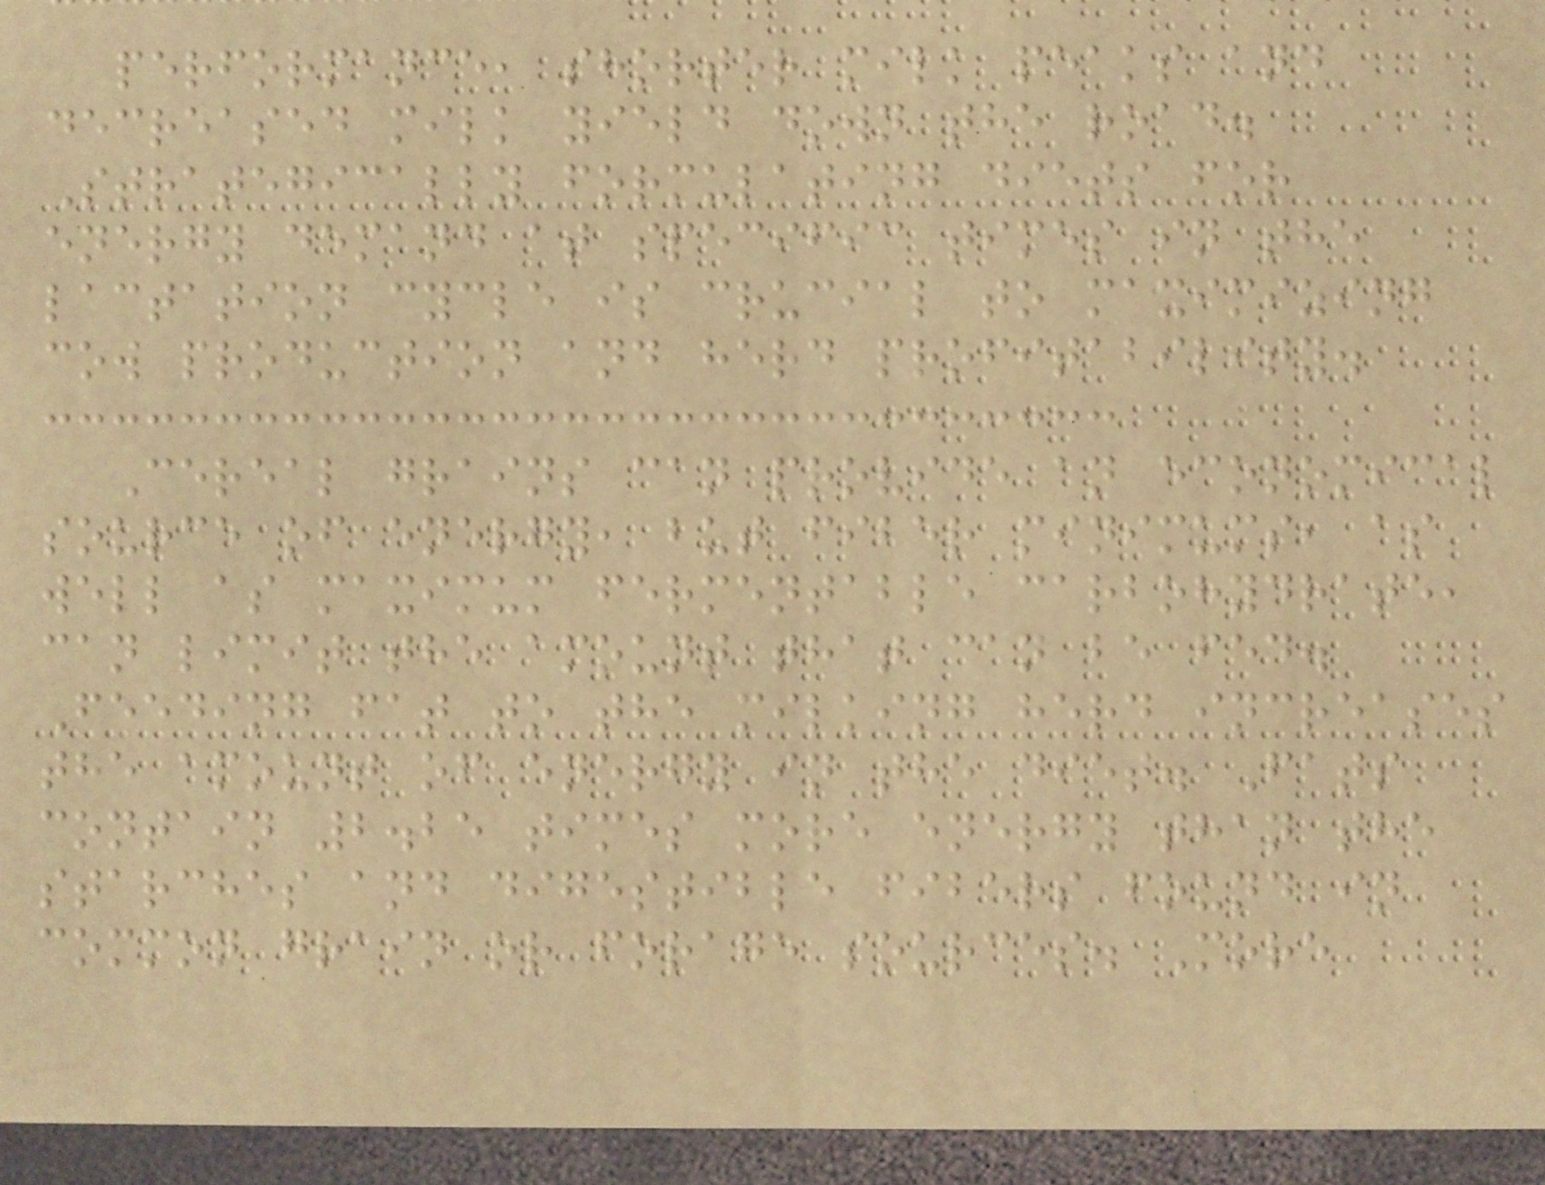performance, shorter milk peaks and
decreased milk yield down the road.
Strategically formulating diets for
energy demand at specific times in the
lactation cycle is crucial to maximizing
cow production and herd profitability.
Cereal grains can provide an economical
source of energy, but fiber minimums, as
well as maximum fermentable carbohydrate,
can limit the amount that can be fed.
Feeding fat to the milking herd increases
the amount of energy in the diet. Fats
contain 2.25 times more energy than the
starches and digestible fibers found in
common grain or forage sources. More
